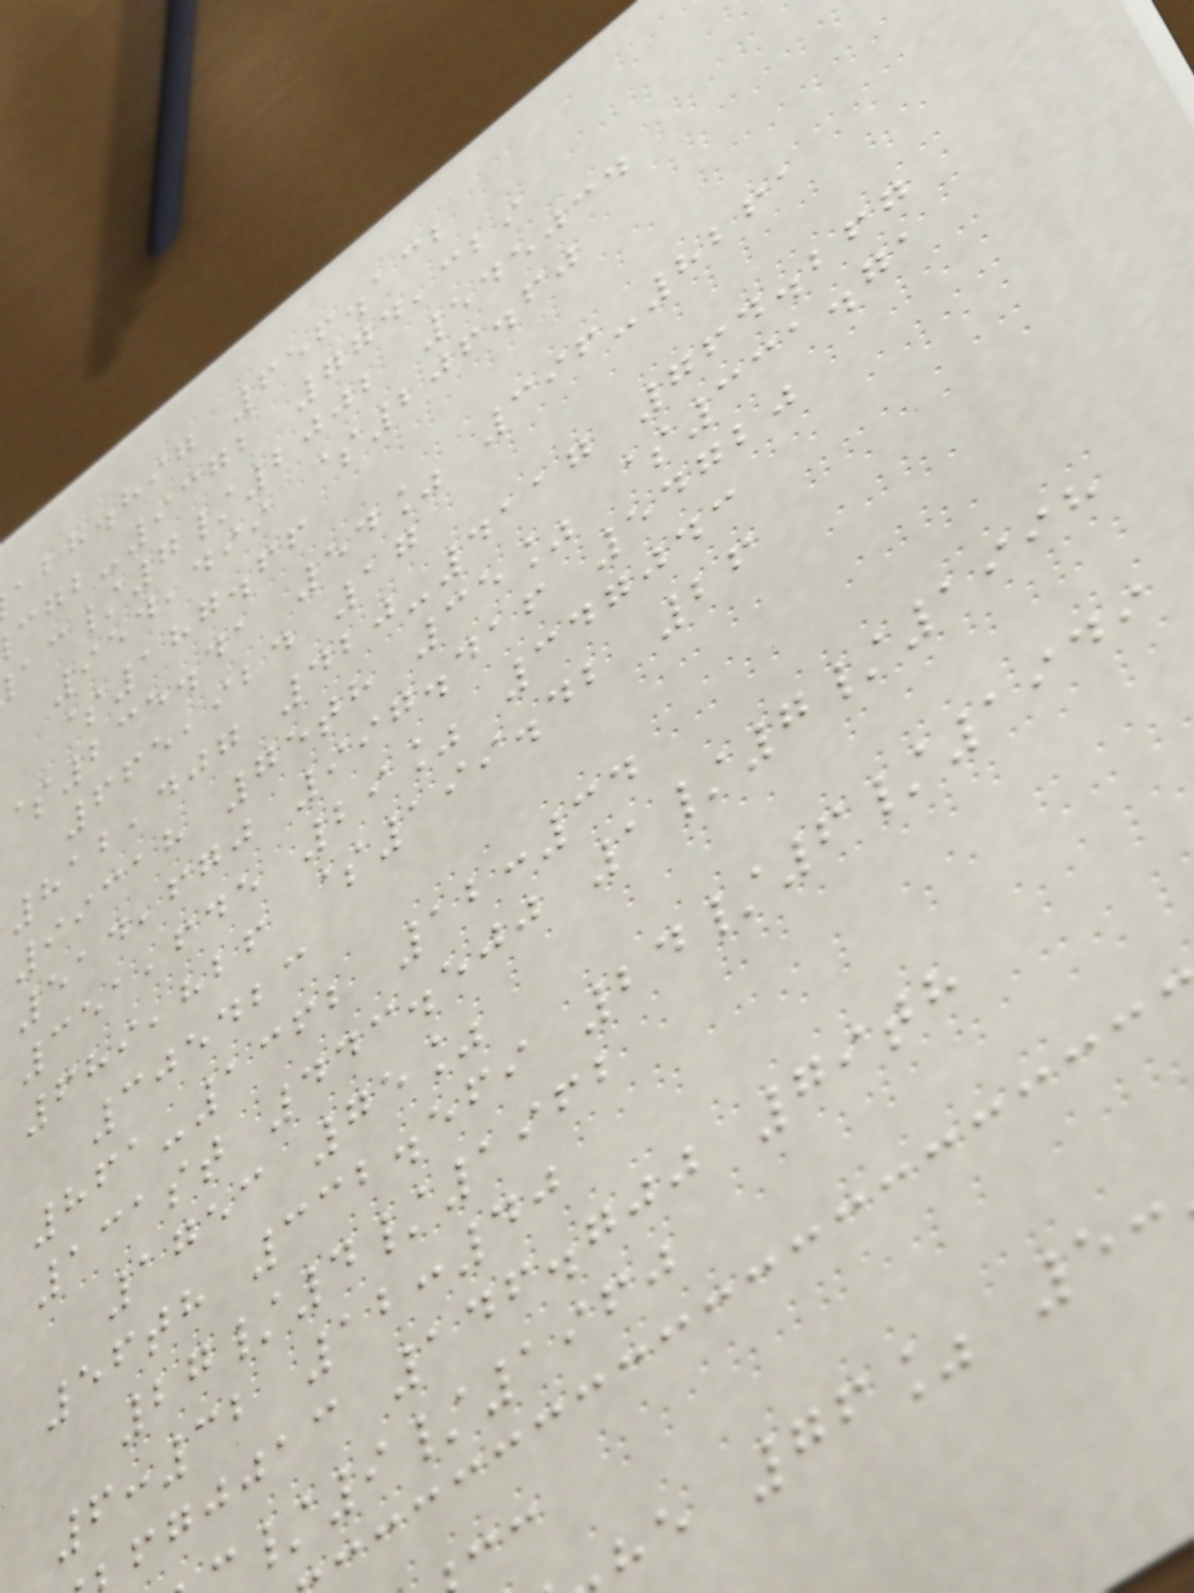abh.hig 656.132
-9372 774,329
/7/2002 545034
954,499 $206.60
$187.66
$235.41 54% 396-8261
665,924 17
812,407 420-4117 764.267
99318 75th 35% $331.71
514,670 997.416 54720
351,645 29% 347043
689,826 $199.42 26
305423
861-1362 12:34
131st 443.500 1/7/1998
1753 75%
56th 332.569 24/6/1949
27/4/1962
6:32 12:40
fgjjac 146.700 79th
/9/1960
he 76% 5:
